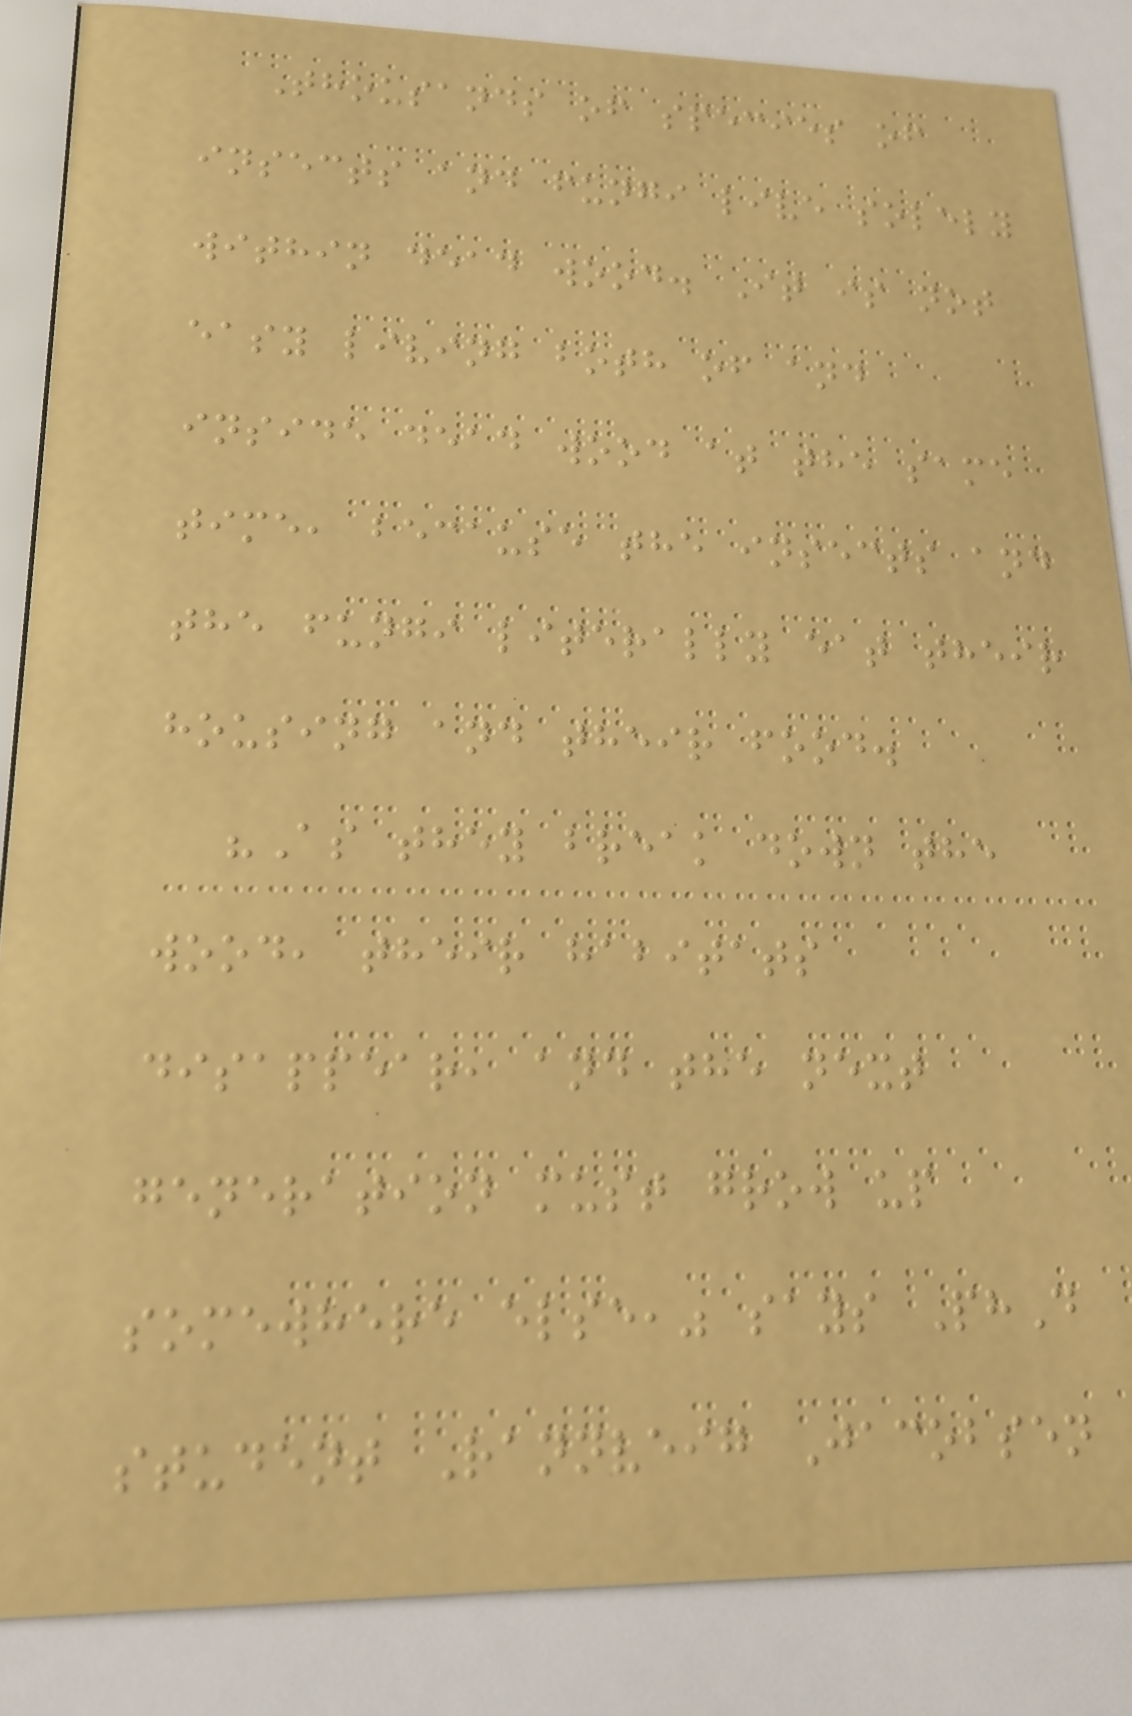Thousands of species of
insects and fungi live solely
within dead wood. It is not
easy living both of and
inside dead wood at the same
time, because the insects and
the fungi literally eat their
housing and their food.
"As they break down the
wood, their habitats
disappear, and the next
generation must grow up
somewhere else," says PhD
student Rannveig Jacobsen
